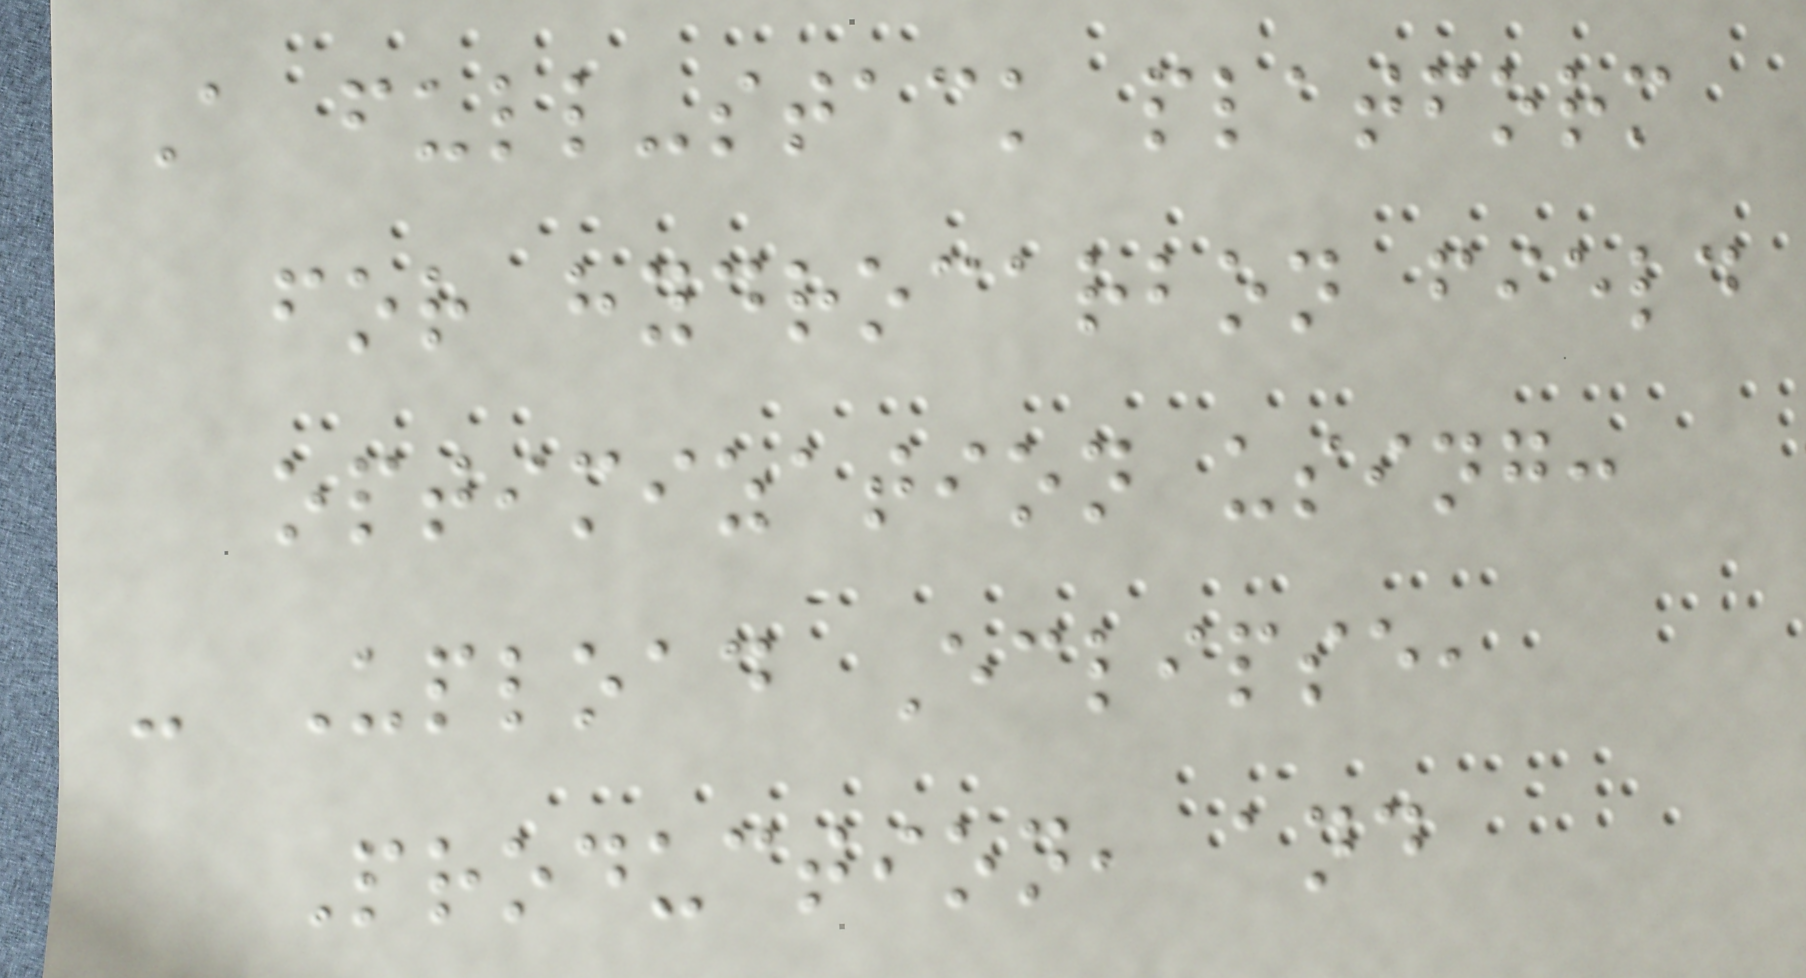A full-stack platform
for hydrocarbon field
optimization using:
- Upload Eclipse,
Production, and
